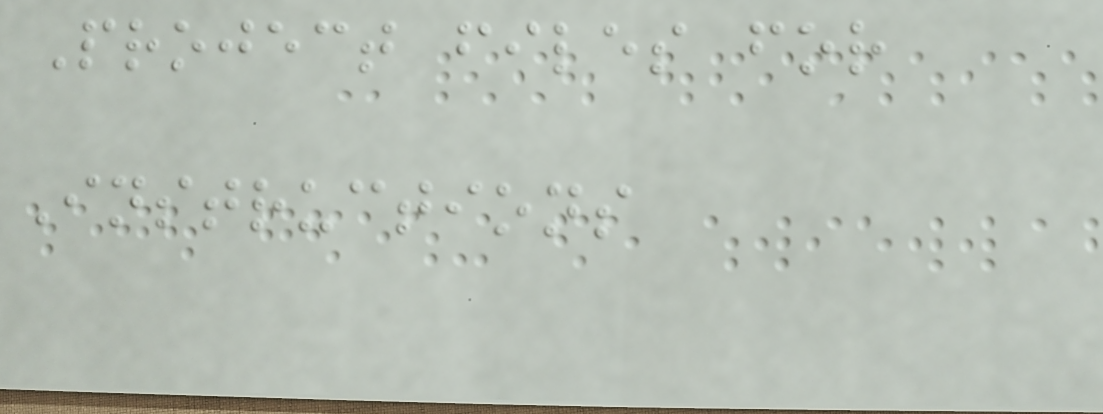Project files for
Instructions
